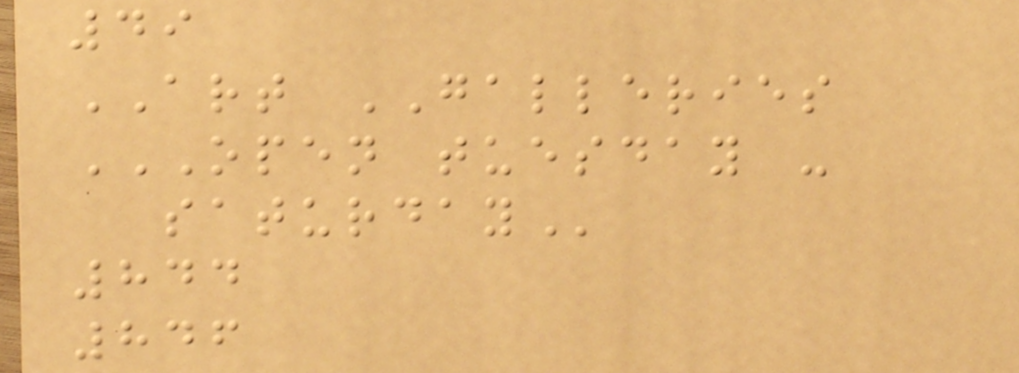49
ART GALLERIES
OPEN TUESDAY -
SATURDAY
844
846
